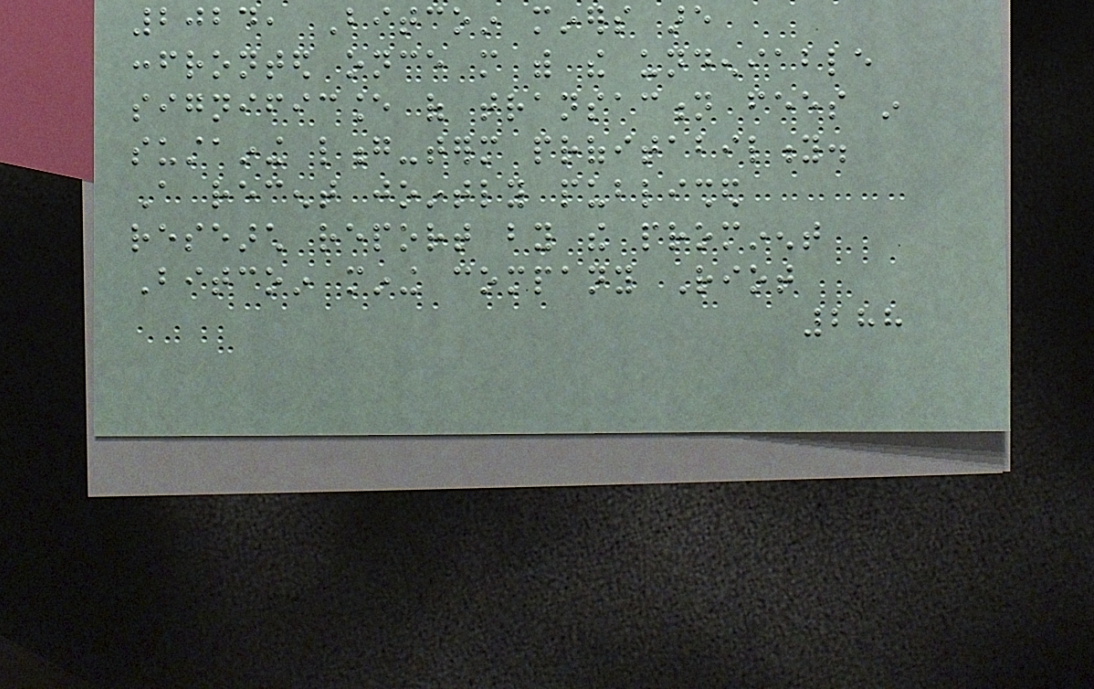2024, Bitcoin miners are
confronted once more with the undeniable
significance of transaction fees in
sustaining long-term profitability.
A recent jointly published
research report by the prominent
Bitcoin mining company Riot
288
